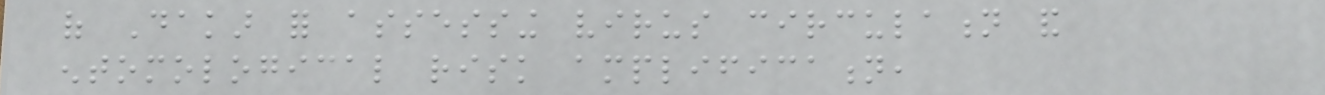of Dakar for assessing virus circulation and
entomological risk amplification,
